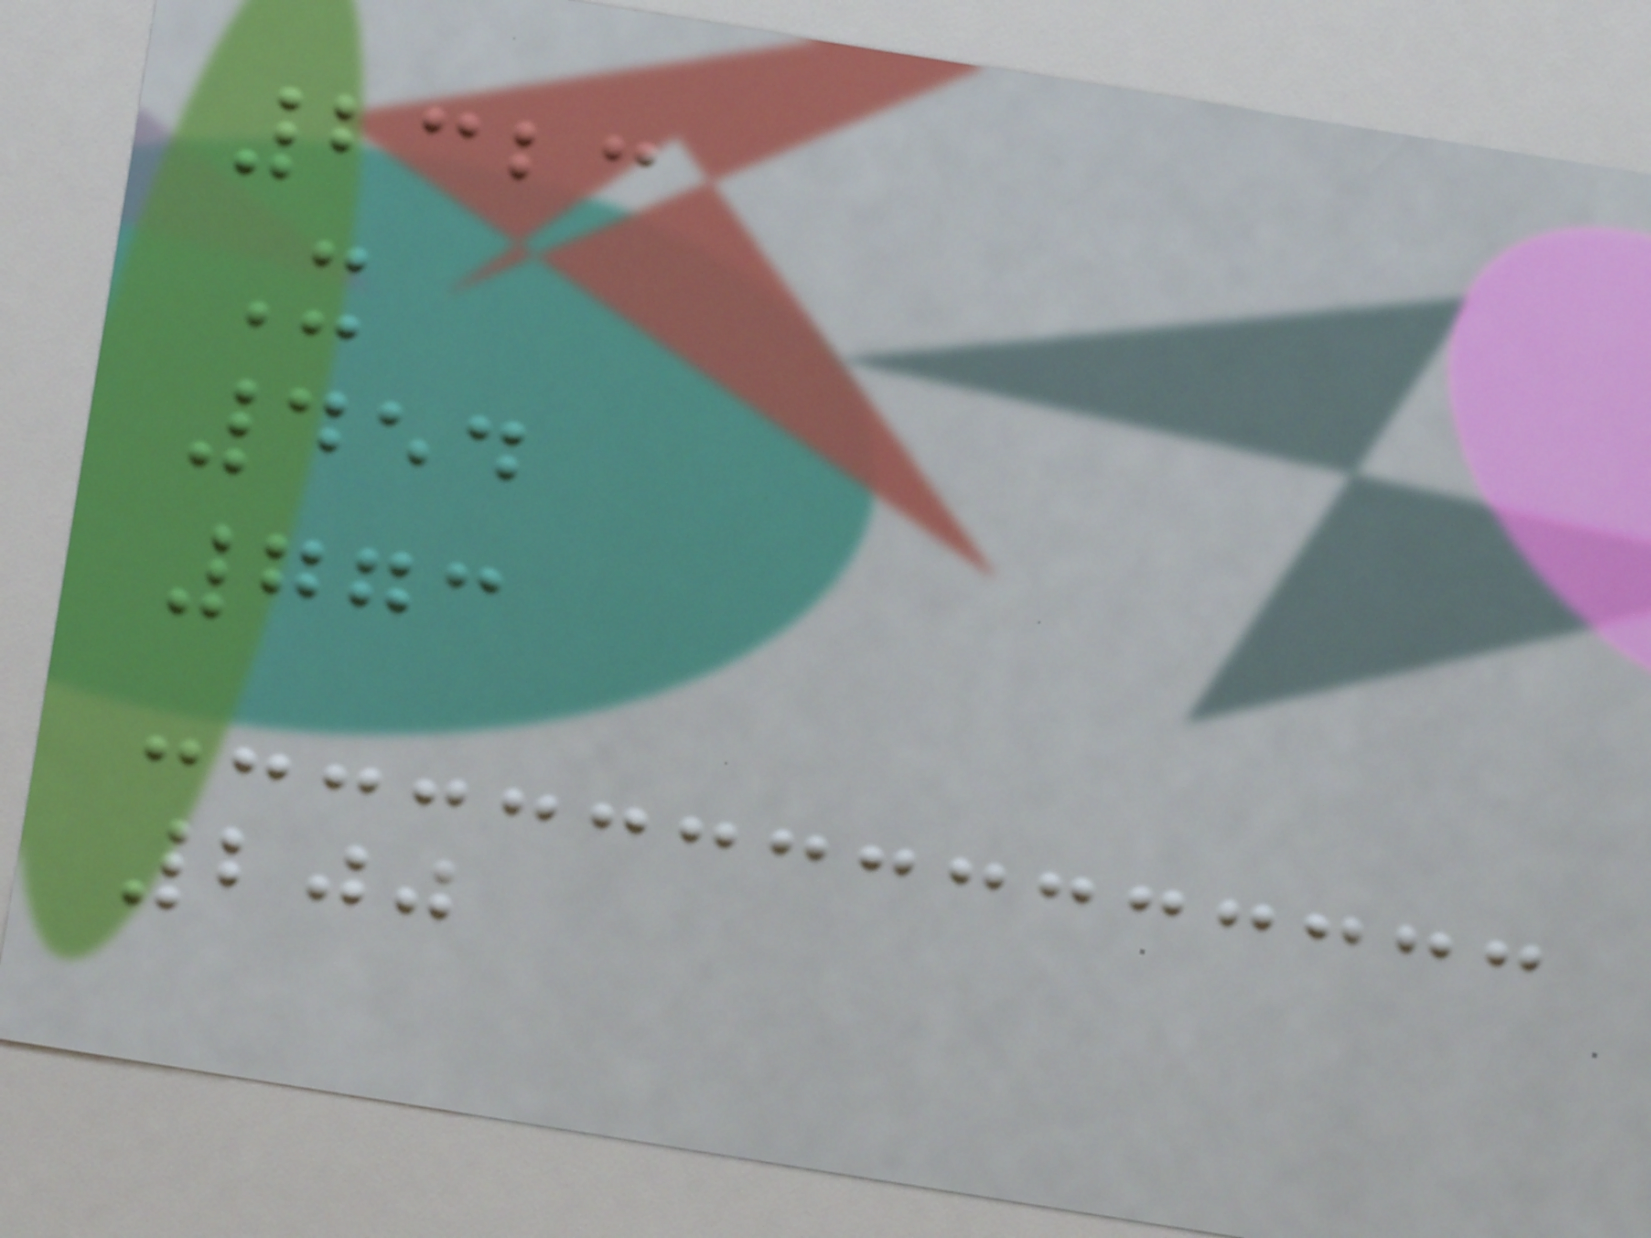2323
X
454
773
200
